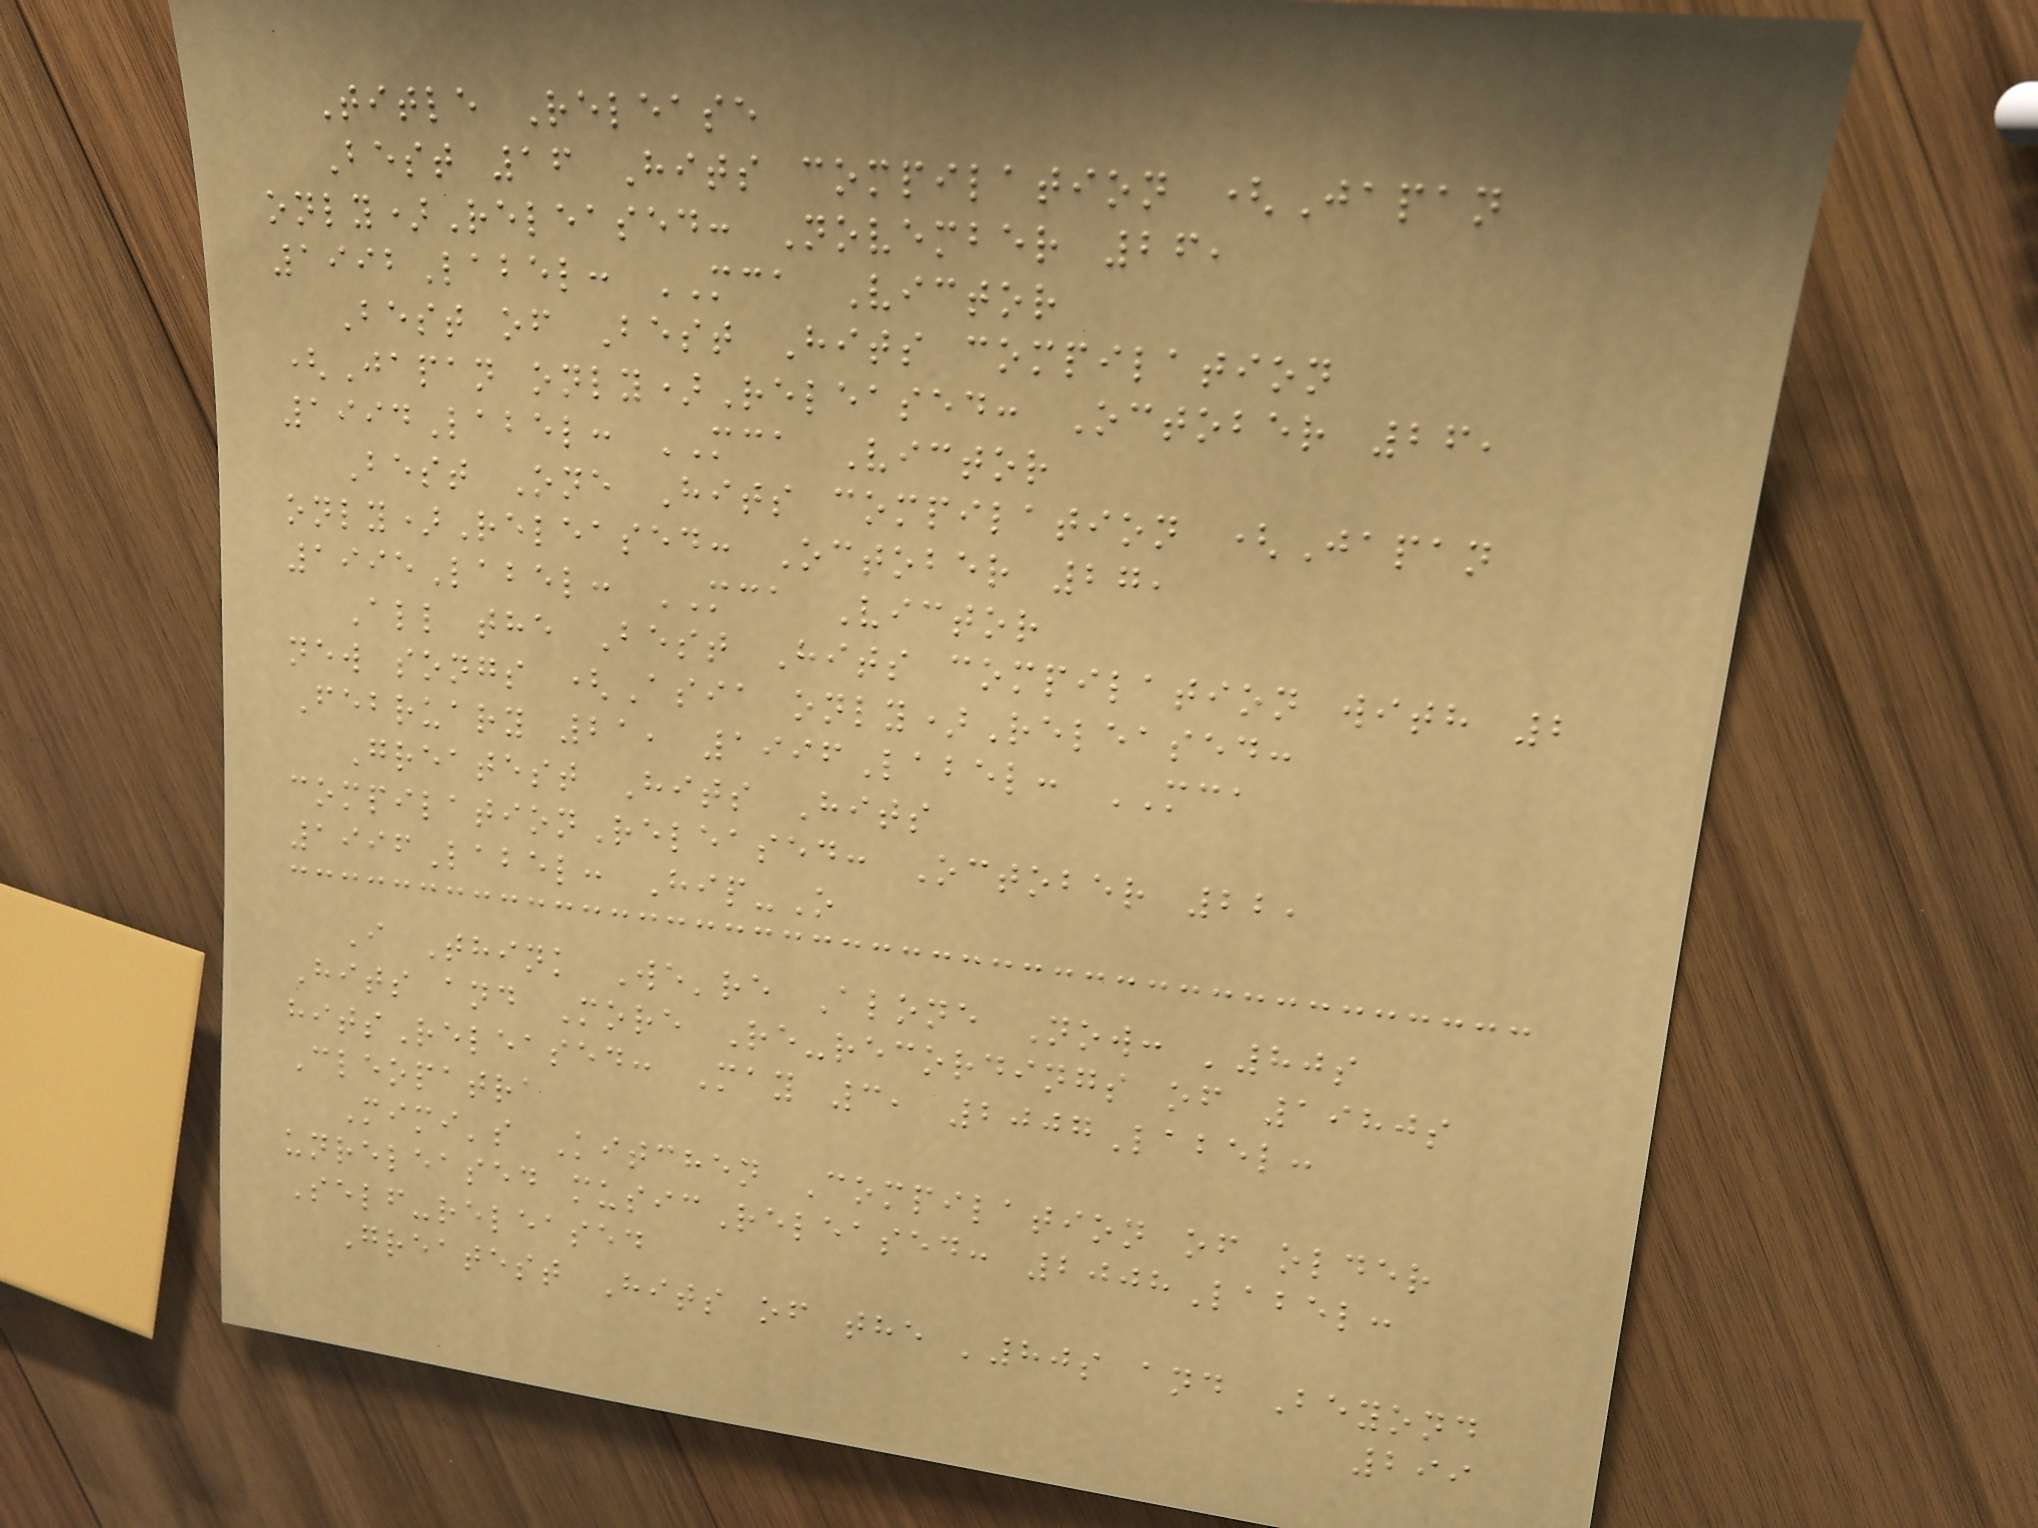Title Release
Best 16 Hits compilation (Japan
only)Released: November 26,
1992Label: MCA Victor
Best of Best Hits compilation
(Japan only)Released: October 26,
1994Label: MCA Victor
Best One Hits compilation (Japan
only)Released: October 27,
1995Label: MCA Victor
All the Best Hits compilation with 2
new songs (Asia only)Released:
February 21, 1996Label: MCA
Greatest Hits Hits
compilationReleased: October 22,
1996Label: Hip-O
I Think We're Alone Now: '80s
Hits and More Re-recordings of 1980s
hitsReleased: May 3, 2007Label:
Cleopatra
Mimi's Kitchen Compilation of older
unreleased musicReleased: 2008Label:
Self-released
Greatest Hits of the '80s and Beyond
299
